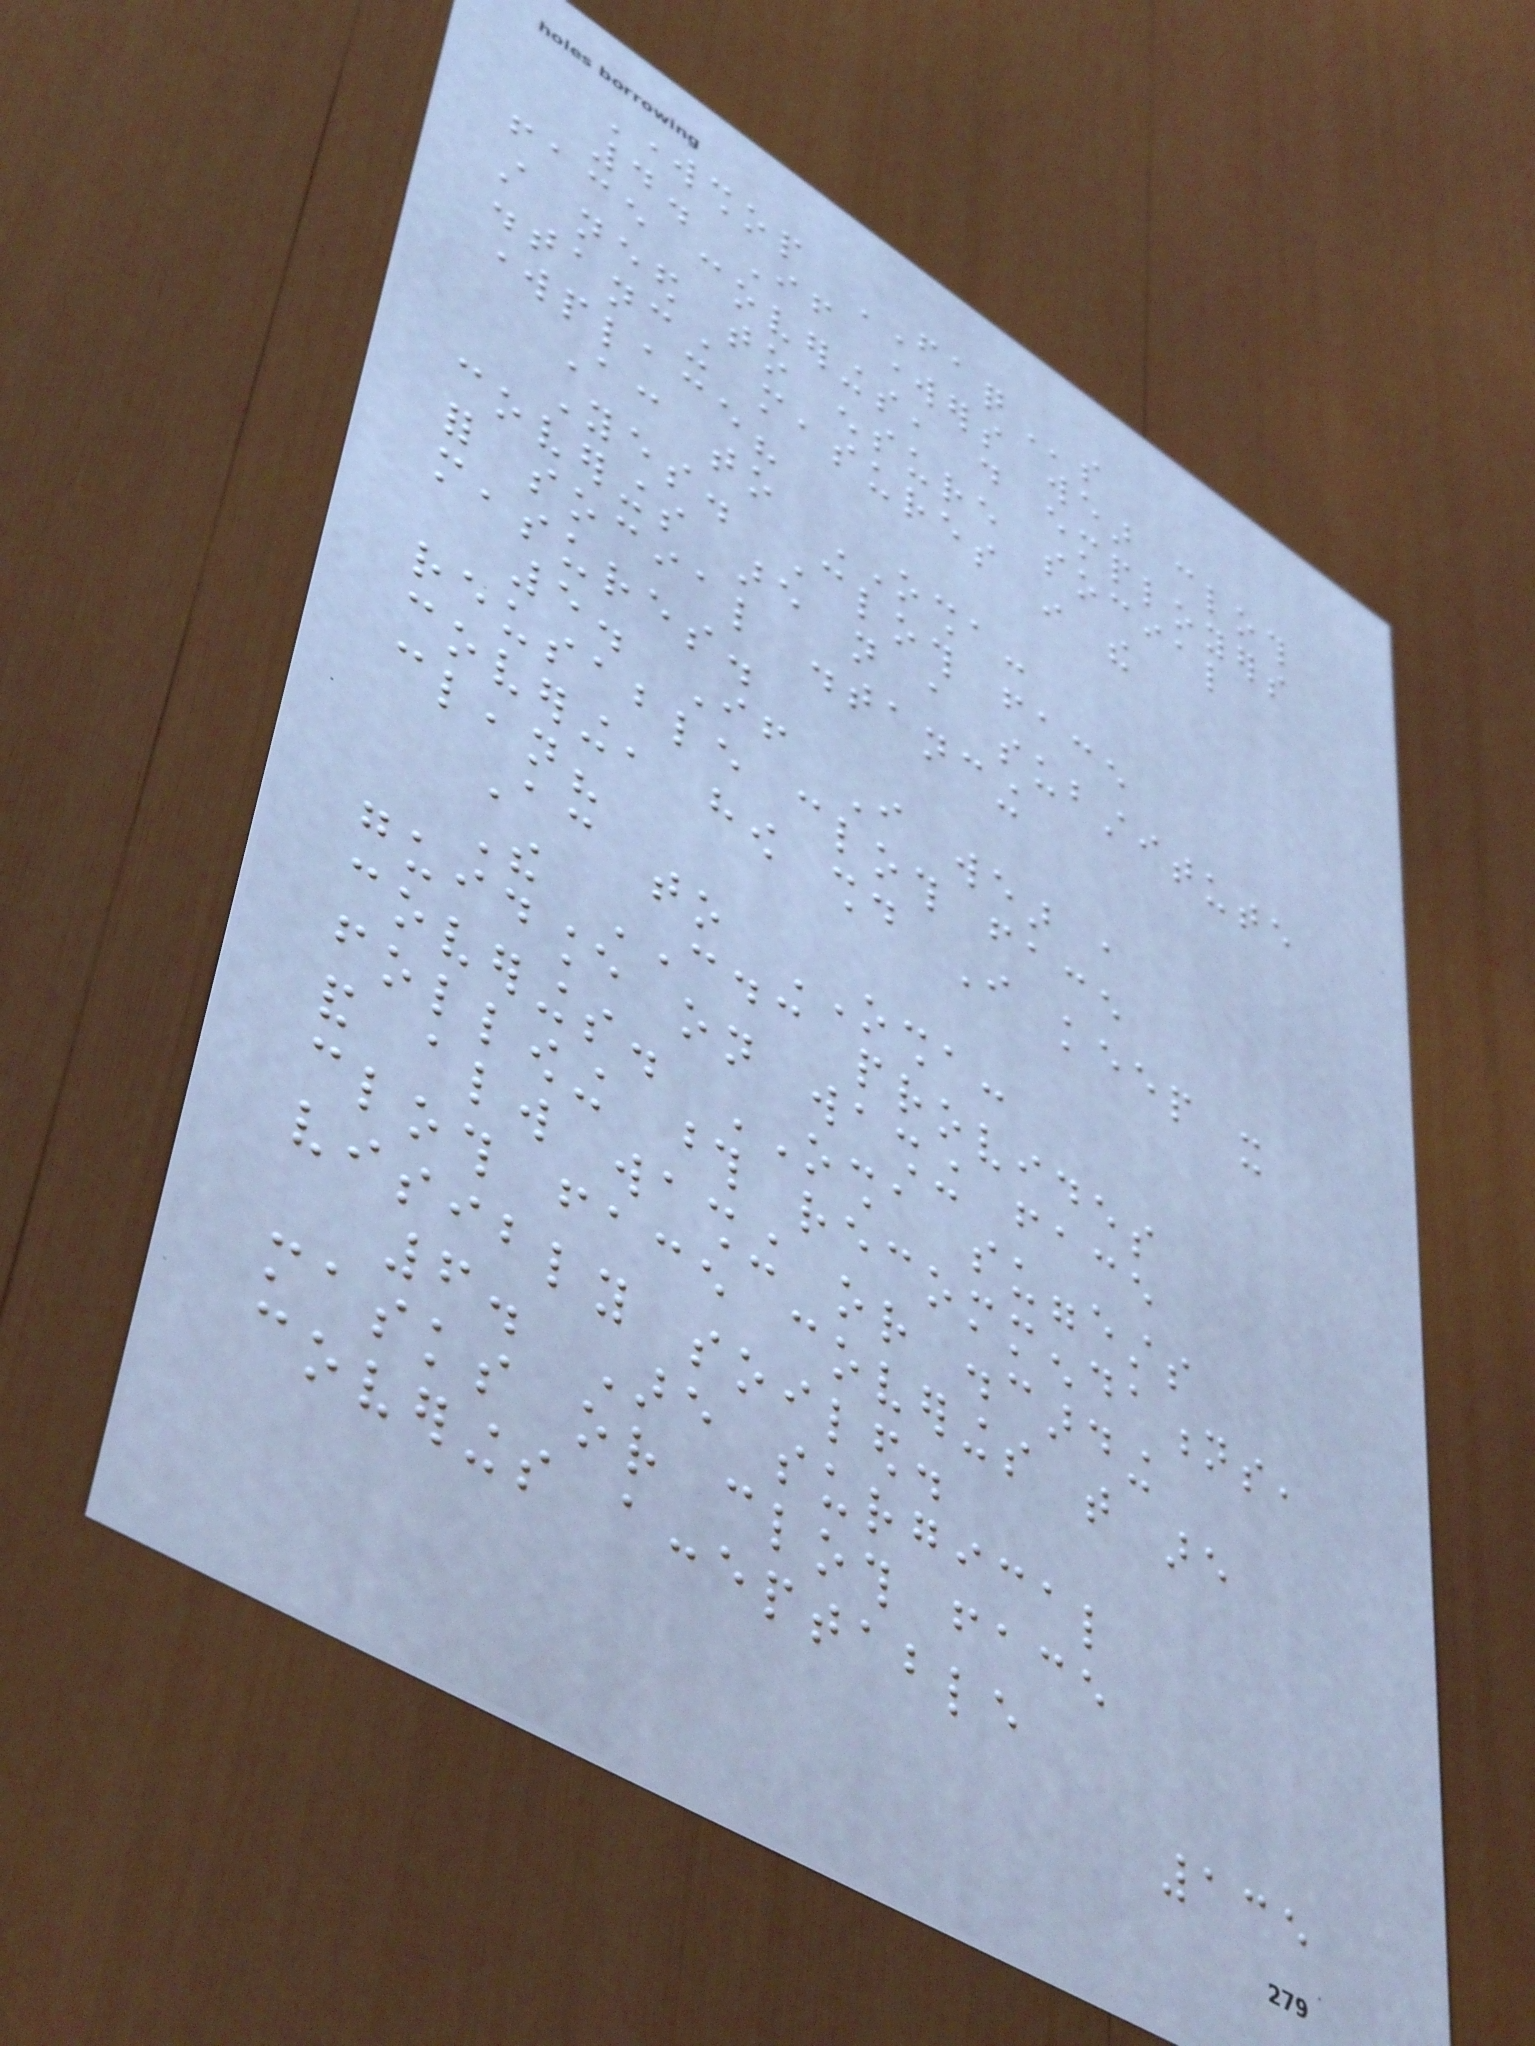Workshop FAQs
4. If workers wear cloth
face coverings, do employers
still need to ensure social
distancing measures in the
workplace?
According to OSHA:
Yes. Cloth face
coverings are not a substitute
for social distancing
measures.
5. If I wear a
reusable cloth face
covering, how should I keep it
clean?
According to OSHA:
The CDC provides
guidance on washing face
coverings. OSHA suggests
following those recommendations,
and always washing or discarding
cloth face coverings that are
visibly soiled.
6. Are surgical
masks or cloth face
coverings acceptable
135
